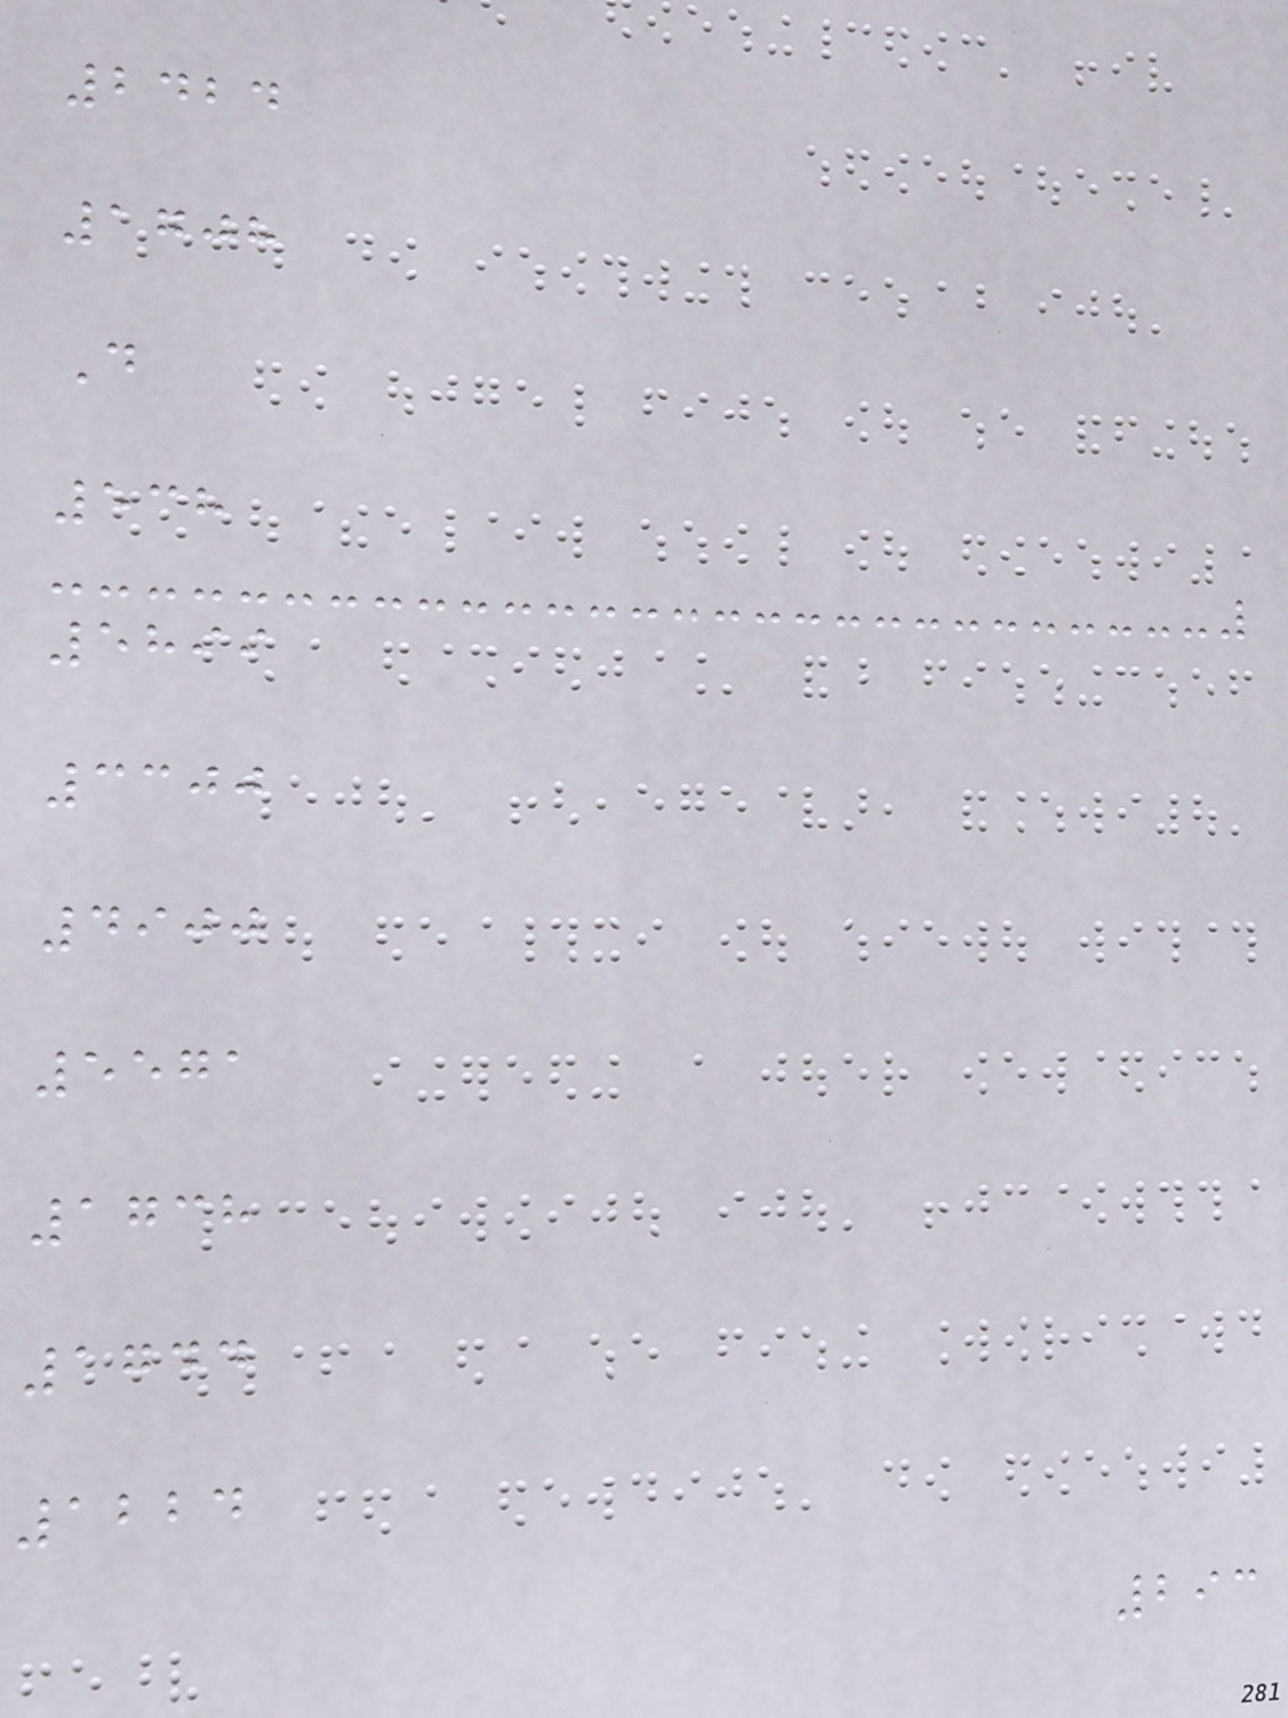2424
1708
D
538
5899
3300
4900
5571
1738
1744
1224
293
